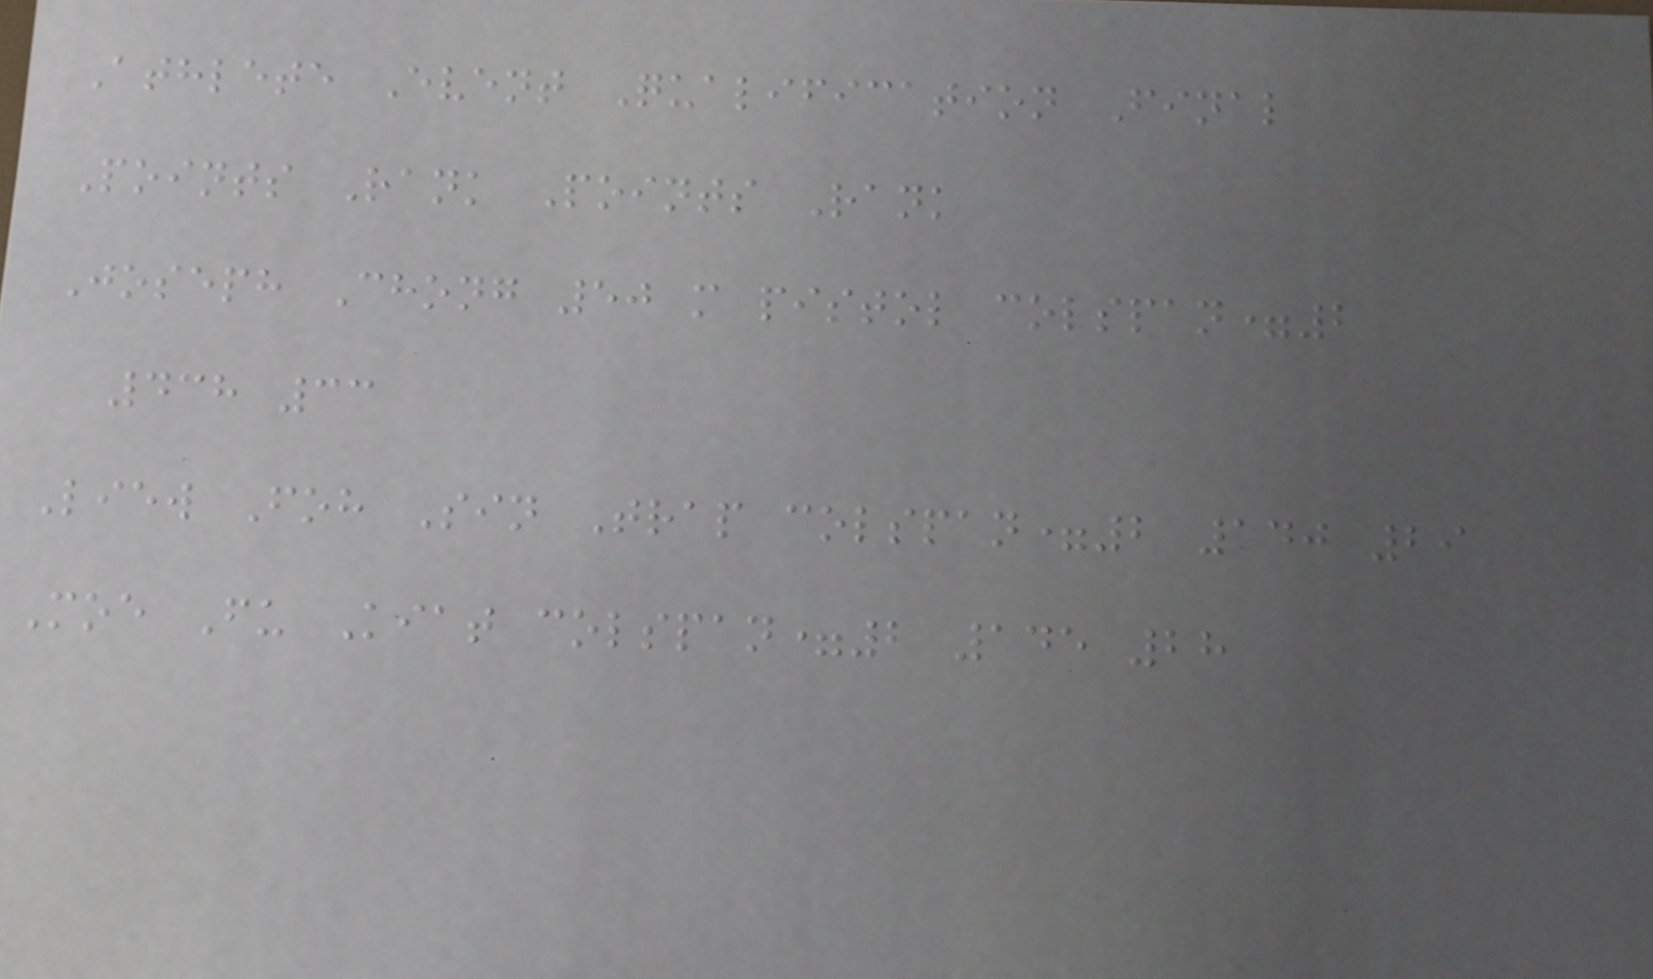Athlete Event Qualification Final
Points Rank Points Rank
Joseph Chong 50 m pistol colspan=2
438 33
Liew Foh Sin Trap colspan=2 140 29
Moe Fu Kiat colspan=2 145 28
